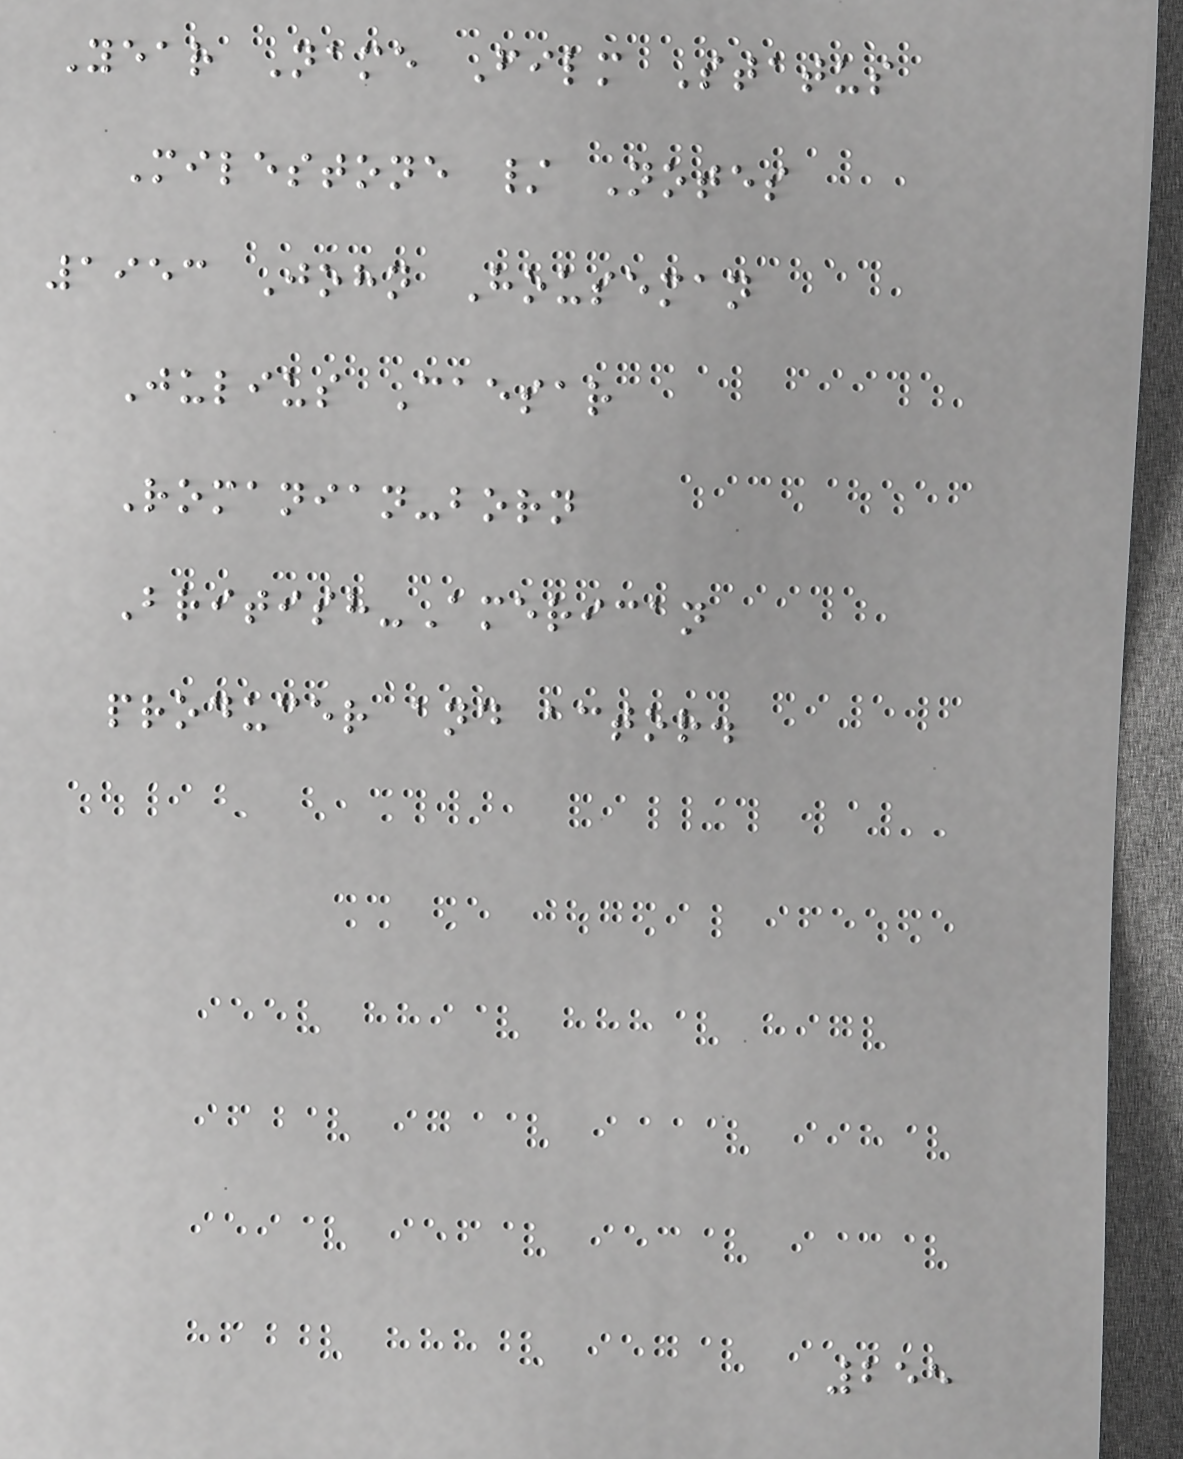Year Name Film Status
Milestone / Notes
1953 John Houseman
Julius Caesar
Romanian-born
British-American
producer and actor.
255
